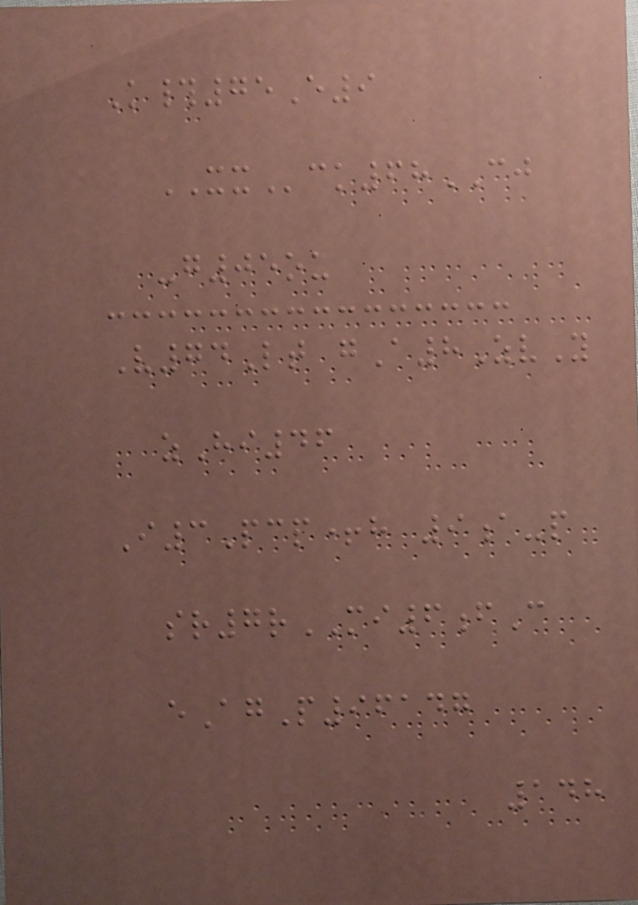K#75E9
XXck68CJ
-g05ou
V74Lt gA8ZvY
zHi46
I3Pcp+h 9a-p
sr7rMI6fC
eAgP96147
148
